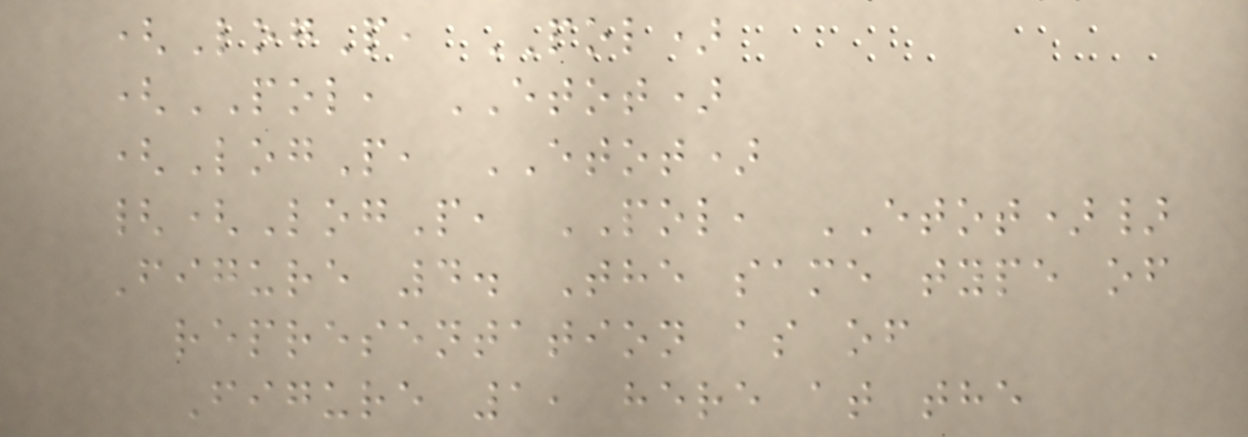(LogP, POL)
(POL, ETOT)
(LogP, ETOT)
{(LogP, POL, ETOT)}
Figure 4. The same type of
representation as of
Figure 1, here at the
